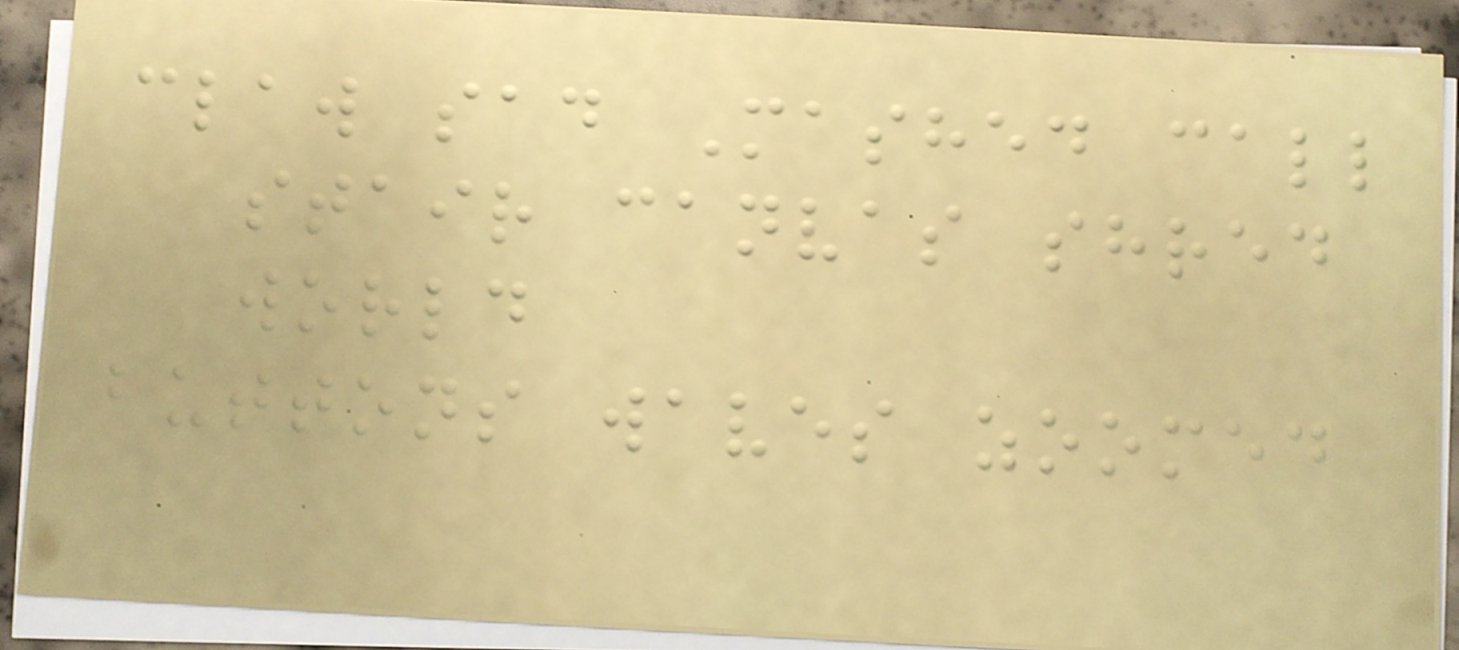claw sad Mashed call
stair canvas shred
world
buttons waves zoomed
